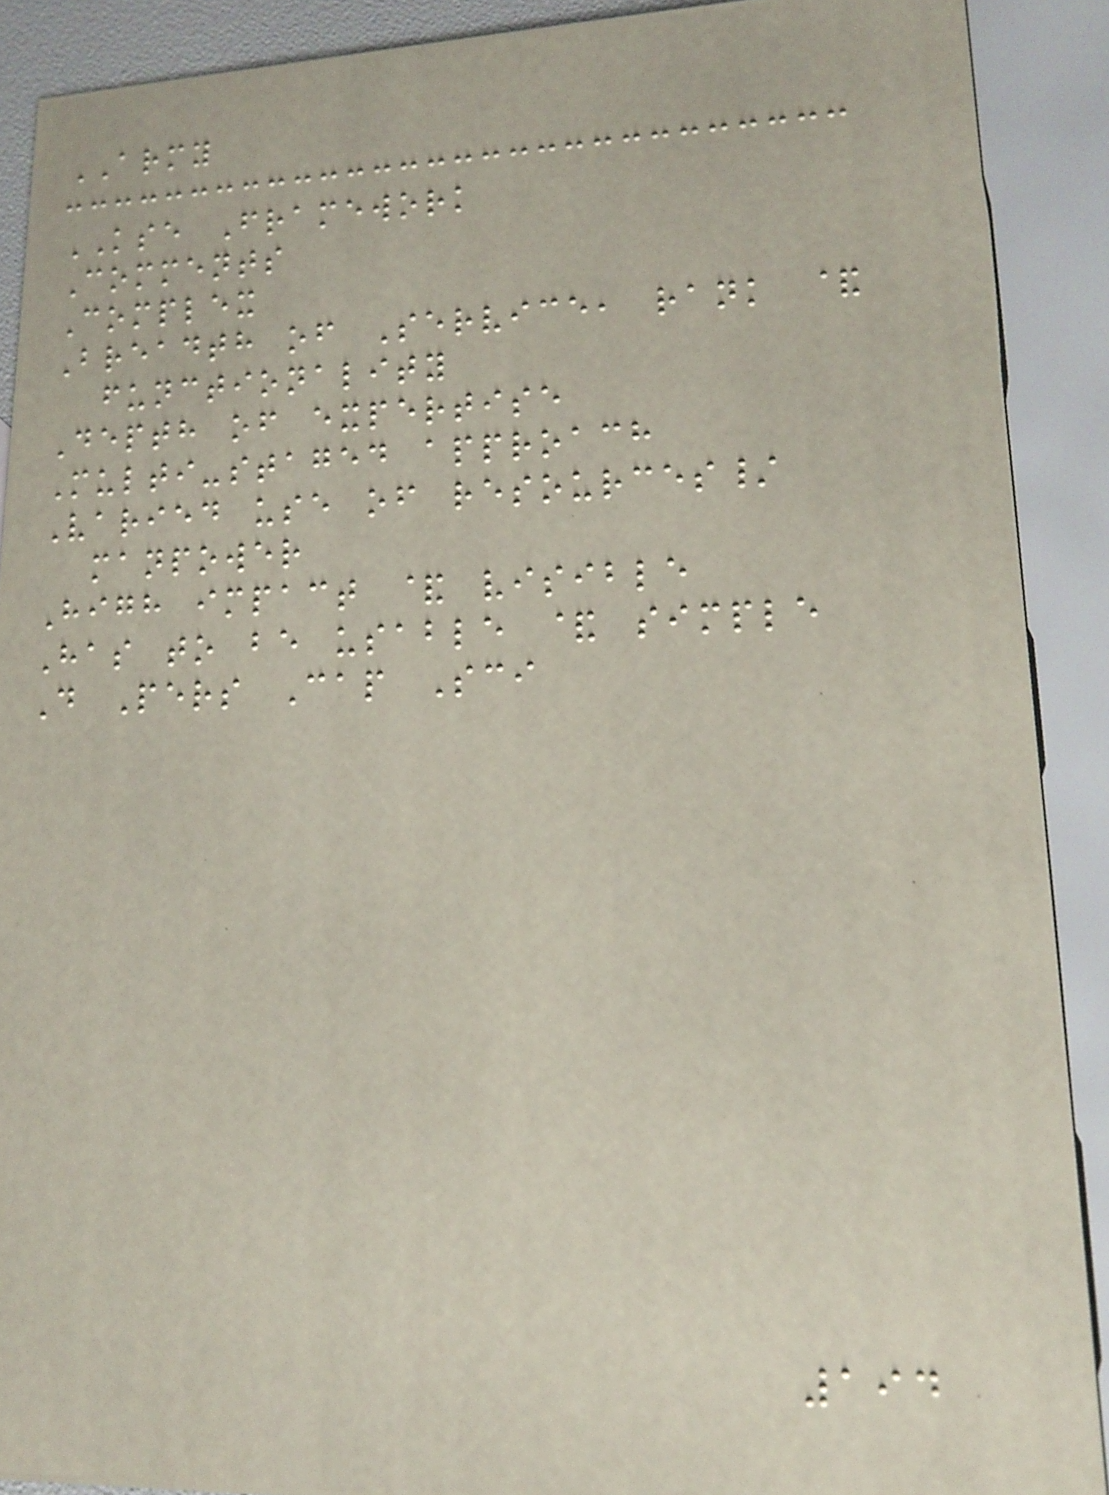ARMY
KSE Framework
Comments
Complex
Breadth of Service, rank &
functionality
Depth of expertise
Multi-staged approach
Varied use of resources/
manpower
High impact & visible
Has to be usable & simple
D Pers Cap Sci
194
